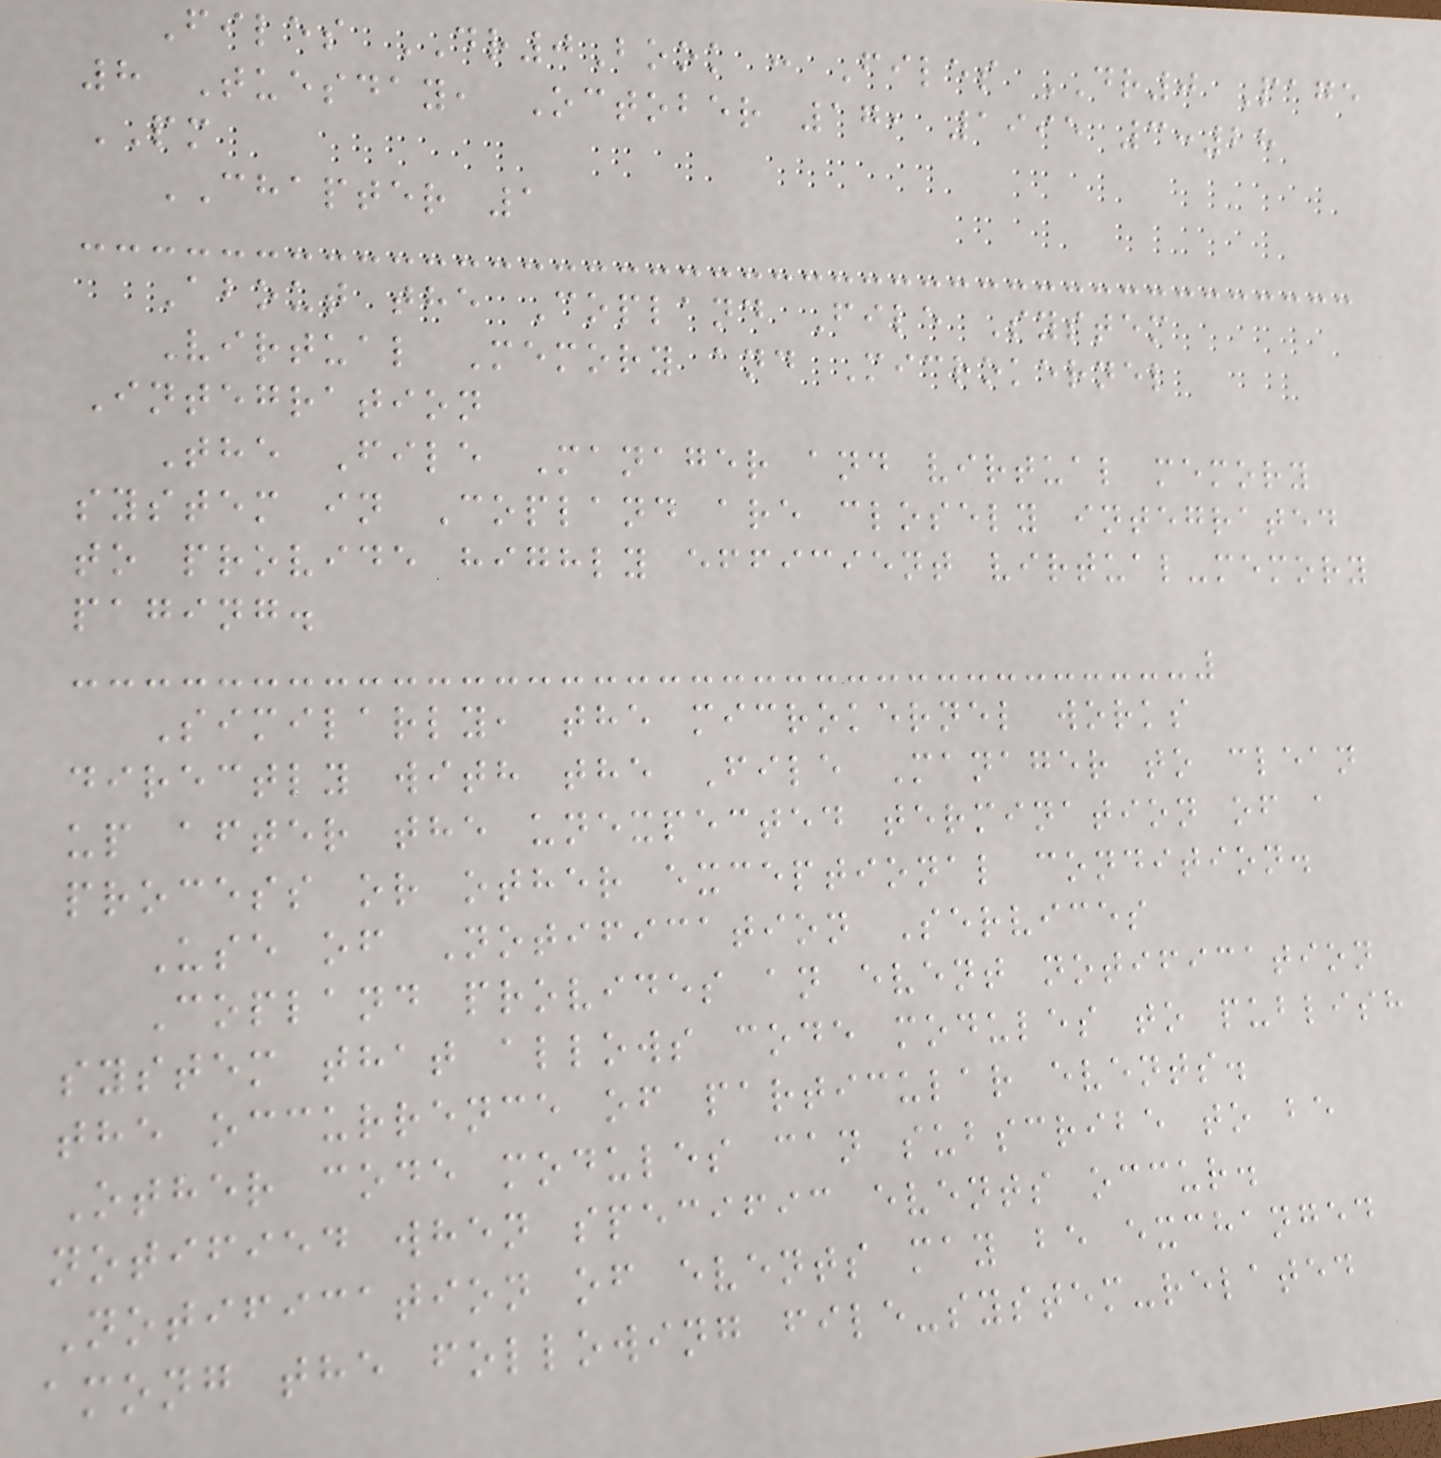Files DR0Book : Files DR0 Page
8 Tuesday, October 17, 1995 3:28
PM
CHAPTER 1
About the Copland File System
Virtual Memory and Microkernel
Integration
The File Manager and virtual memory
system in Copland are closely integrated
to provide highly efficient virtual-memory
paging.
Similarly, the microkernel works
directly with the File Manager to clean
up after the unexpected termination of a
process or other exceptional condition.
Use of Notification Services
Copland provides an event notification
system that allows code modules to publish
the occurrence of particular events.
Other code modules can subscribe to be
notified when specific events occur.
Notification of events may be exchanged
among the following file-system-related
